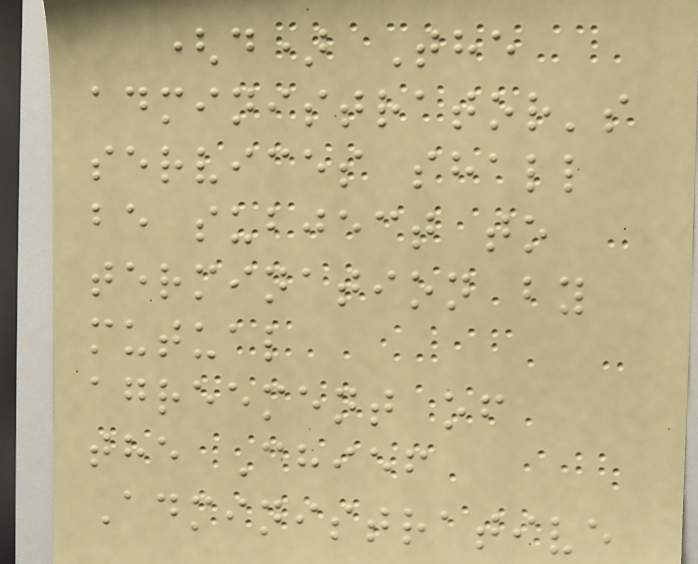(d) The
administrator's
services shall
be subject to
termination by
mutual
agreement of
the Chief
Administrative
